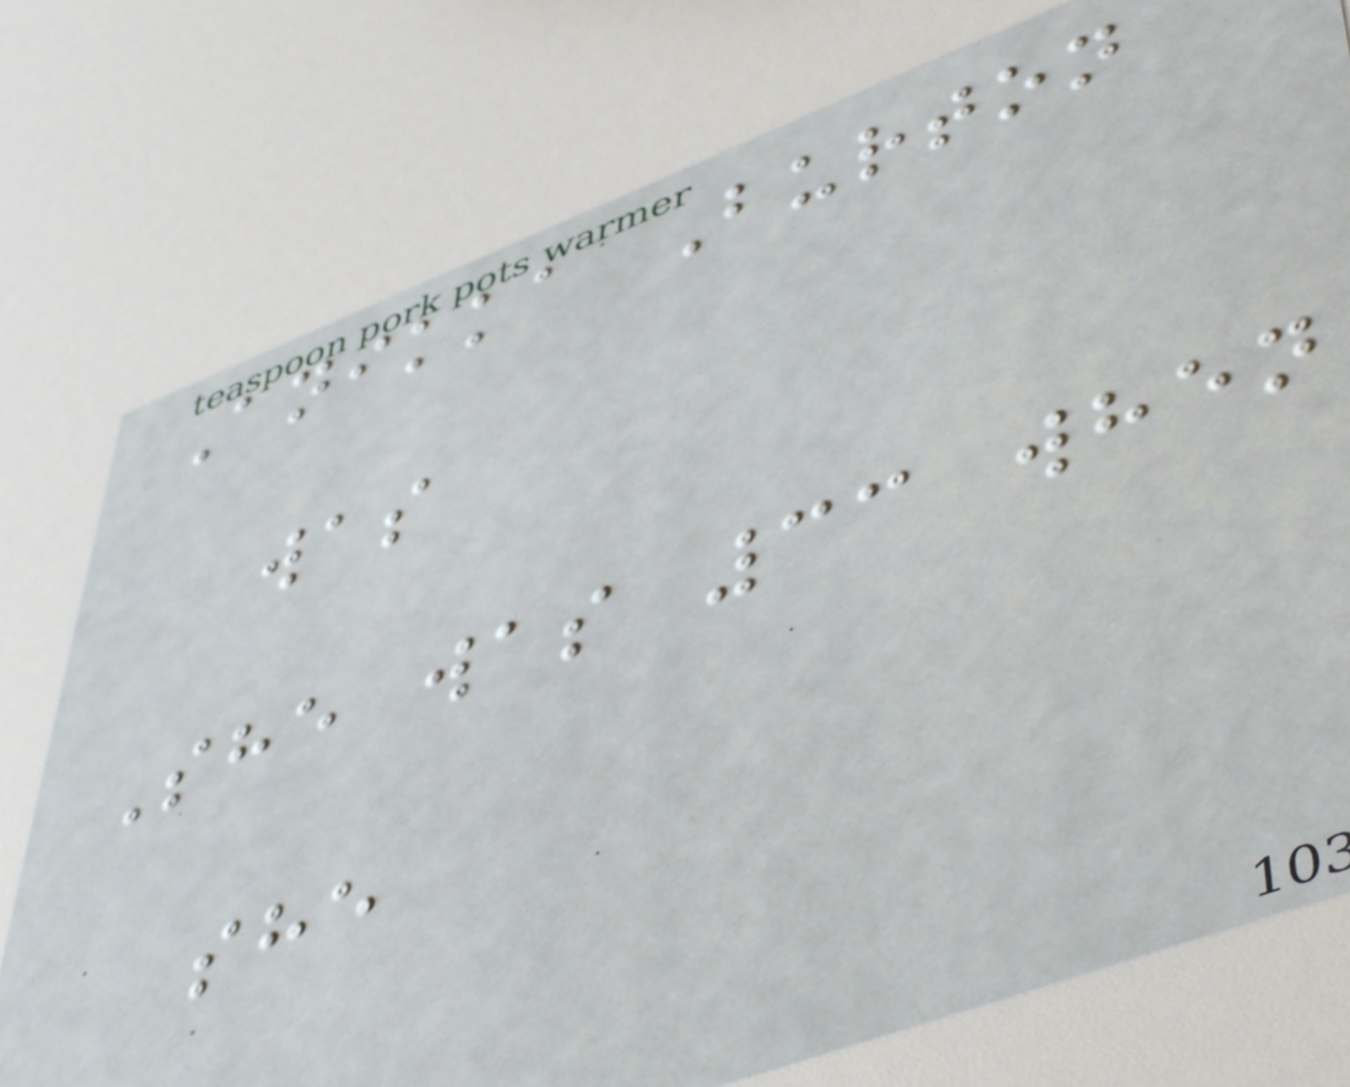Anikka Burton
was
She was 33 when
she
